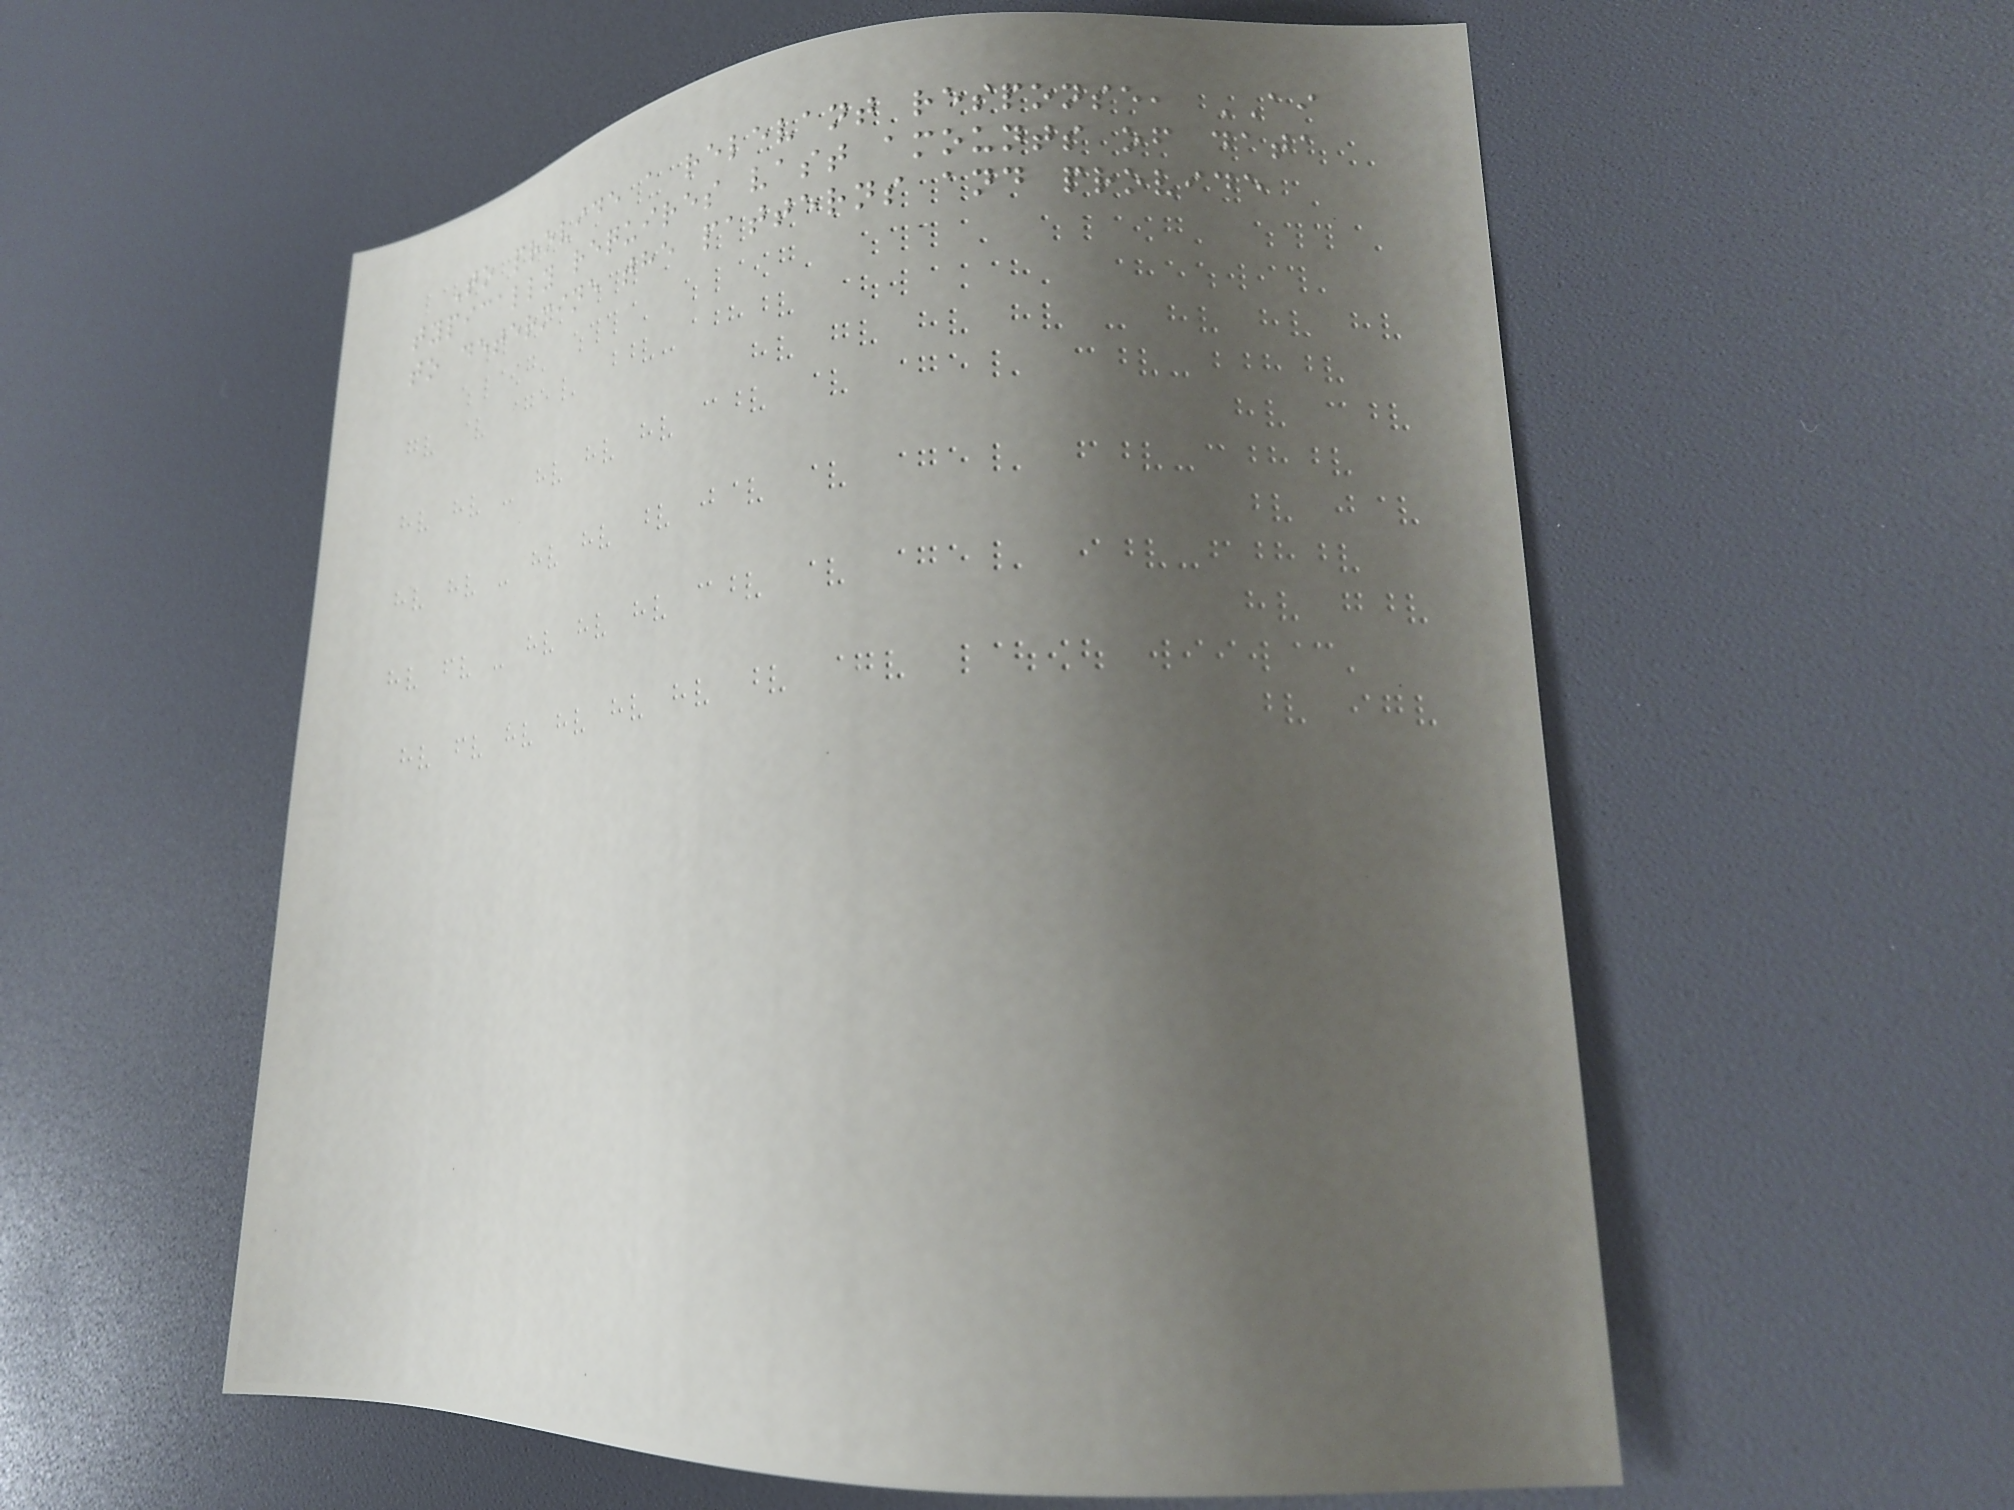To provide a relevant response, AI
typically requires vast amounts of data
to determine the patterns and provide
